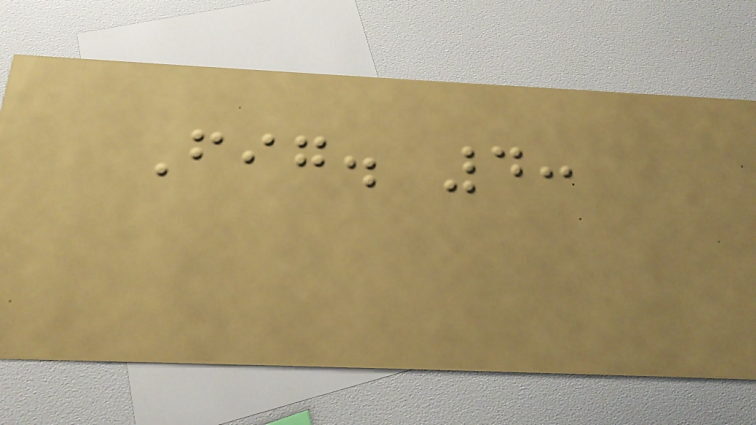Fig. 4:
